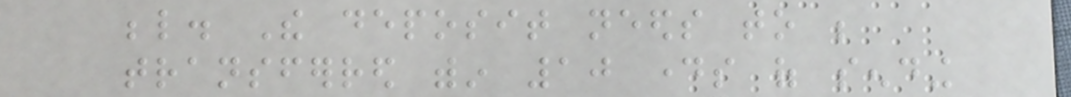below. The deposit needs to be
transferred within 10 days of sending
